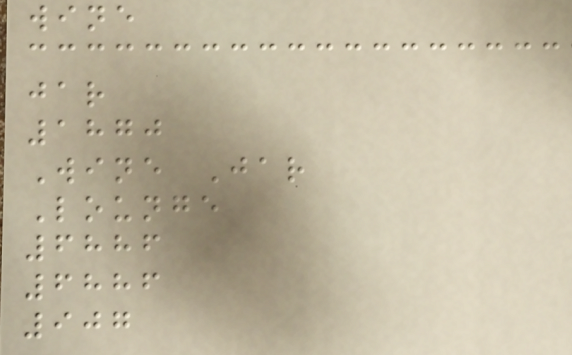wine
jar
1870
Wine Jar
Lounge
6886
6886
907
